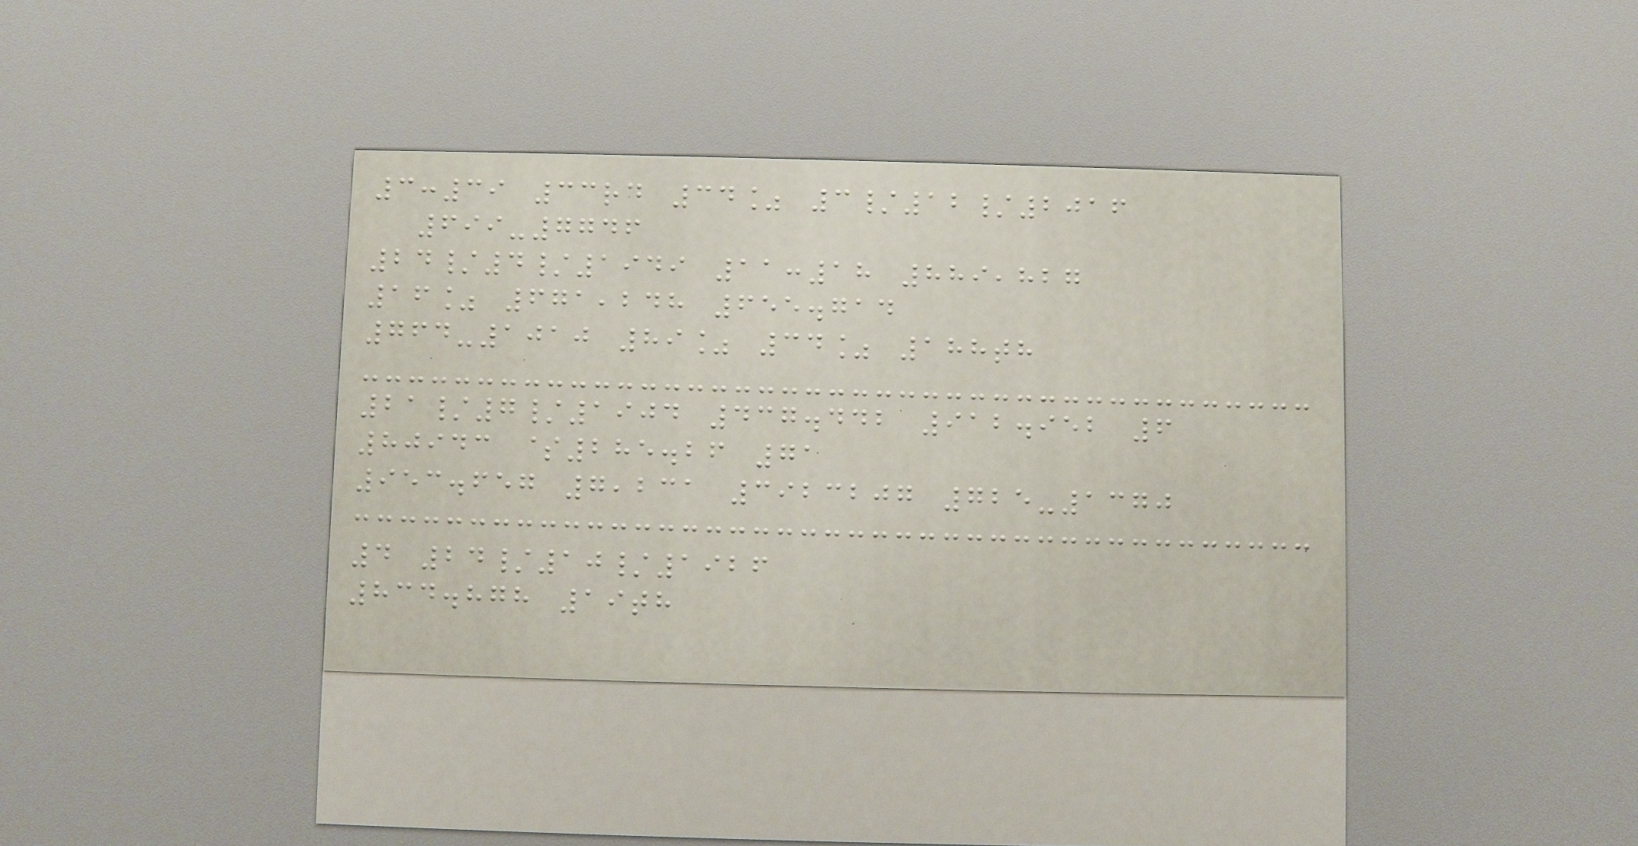3:39 33rd 34% 3/12/2016
699-7746
24/4/1949 11:18 889,827
16% 671,248 655.714
764-1010 89% 34% 188th
21/7/1904 437.442 912.952 6
80943 $285.26 71
953.657 7,231 3923207 725-1370
4 24/10/1926
834.878 19th
